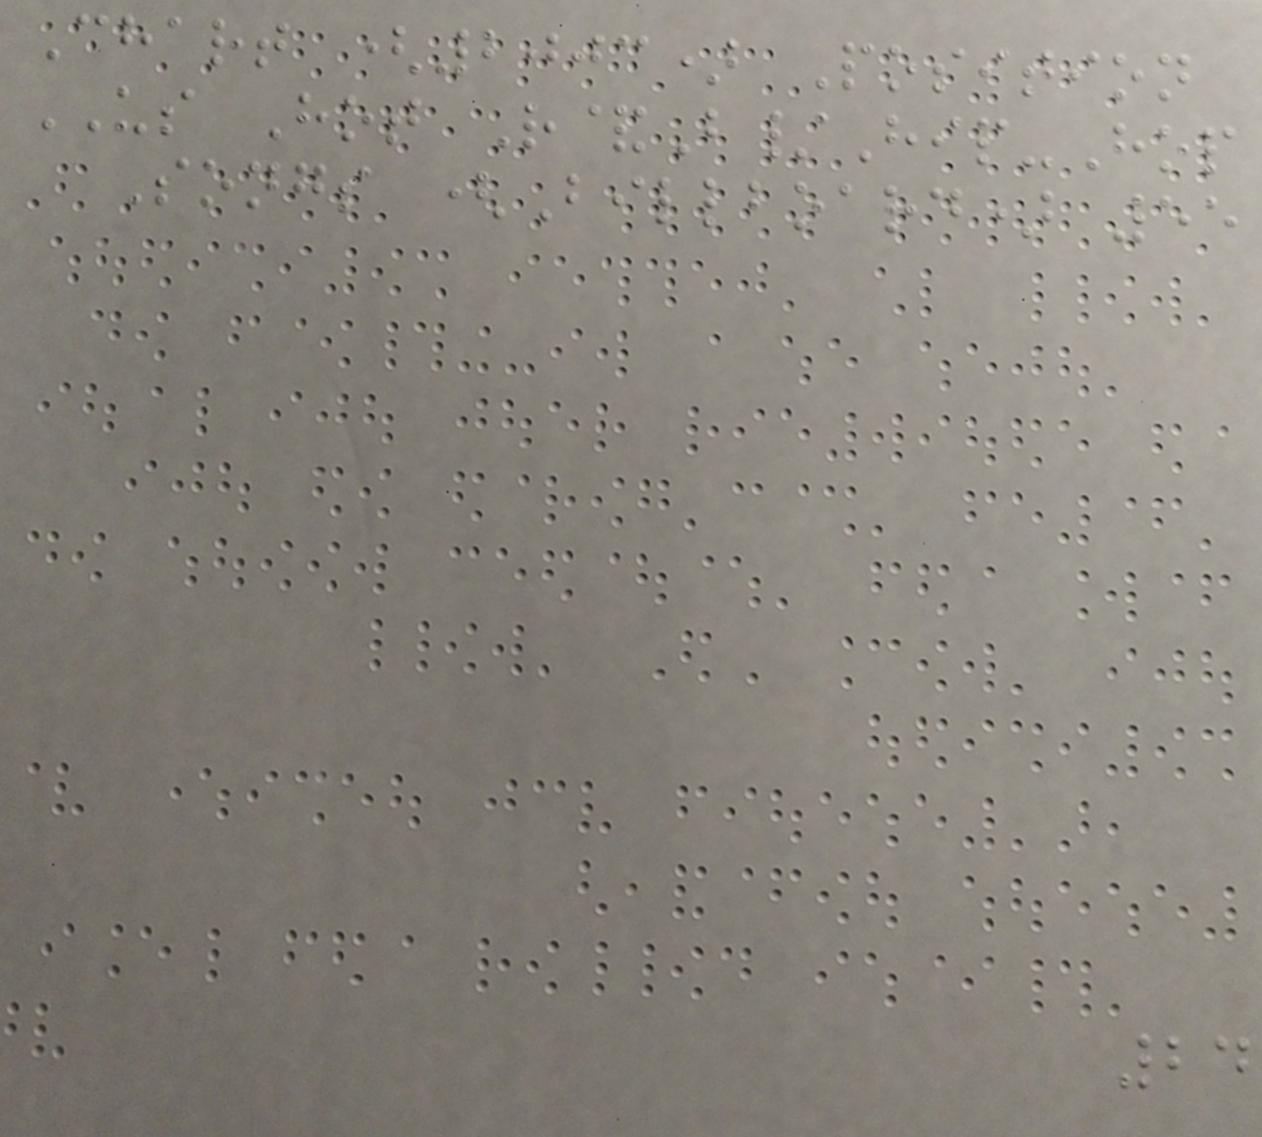Chart (2003) Position
US Hot R&B/Hip-Hop
Songs (Billboard) 55
24
